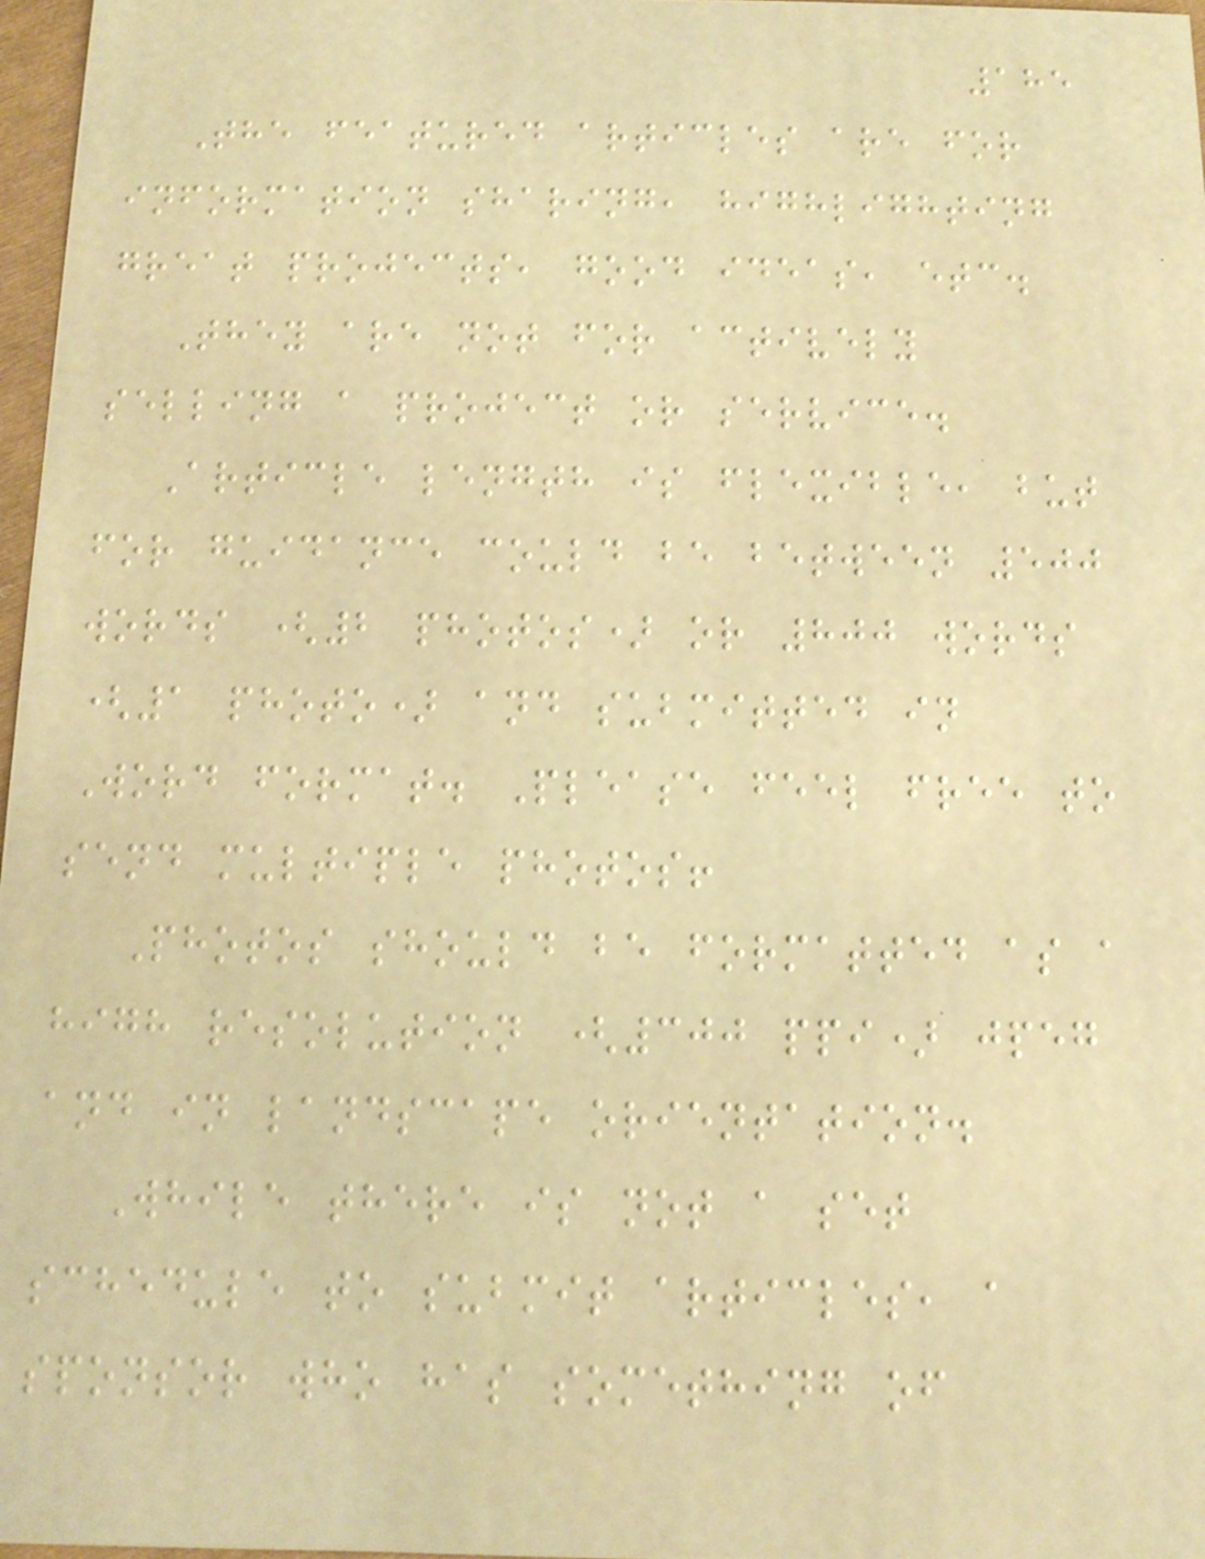185
The featured articles are for
information sharing, highlighting
great projects, good ideas, etc.
They are not for actively
selling a project or service.
Article length is flexible, but
for guidance could be between 500
words (2 photos) or 800 words
(1 photo) and submitted in
Word format. Please feel free to
send multiple photos!
Photos should be formatted as a
high resolution (300 ppi) jpeg
and in landscape orientation.
While there is not a set
schedule to submit articles, a
sponsor who has something of
